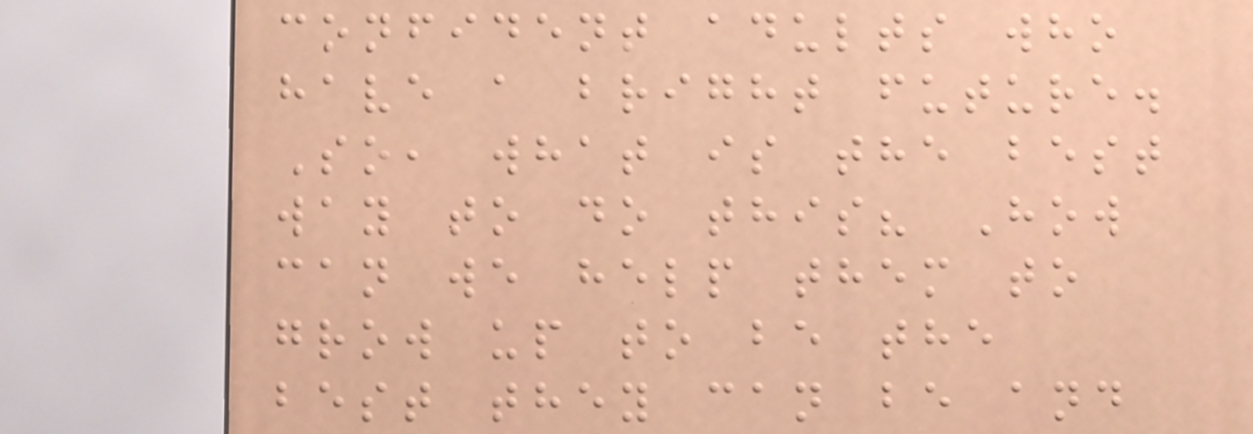confident adults who
have a bright future.
So, what is the best
way to do this? How
can we help them to
grow up to be the
best they can be and
